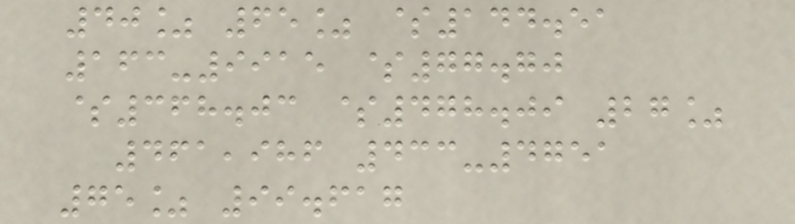40% 65% $144.51
163-9915 $77.70
$368.03 $478.09 27%
461,986 433-4751
75% 99.617
